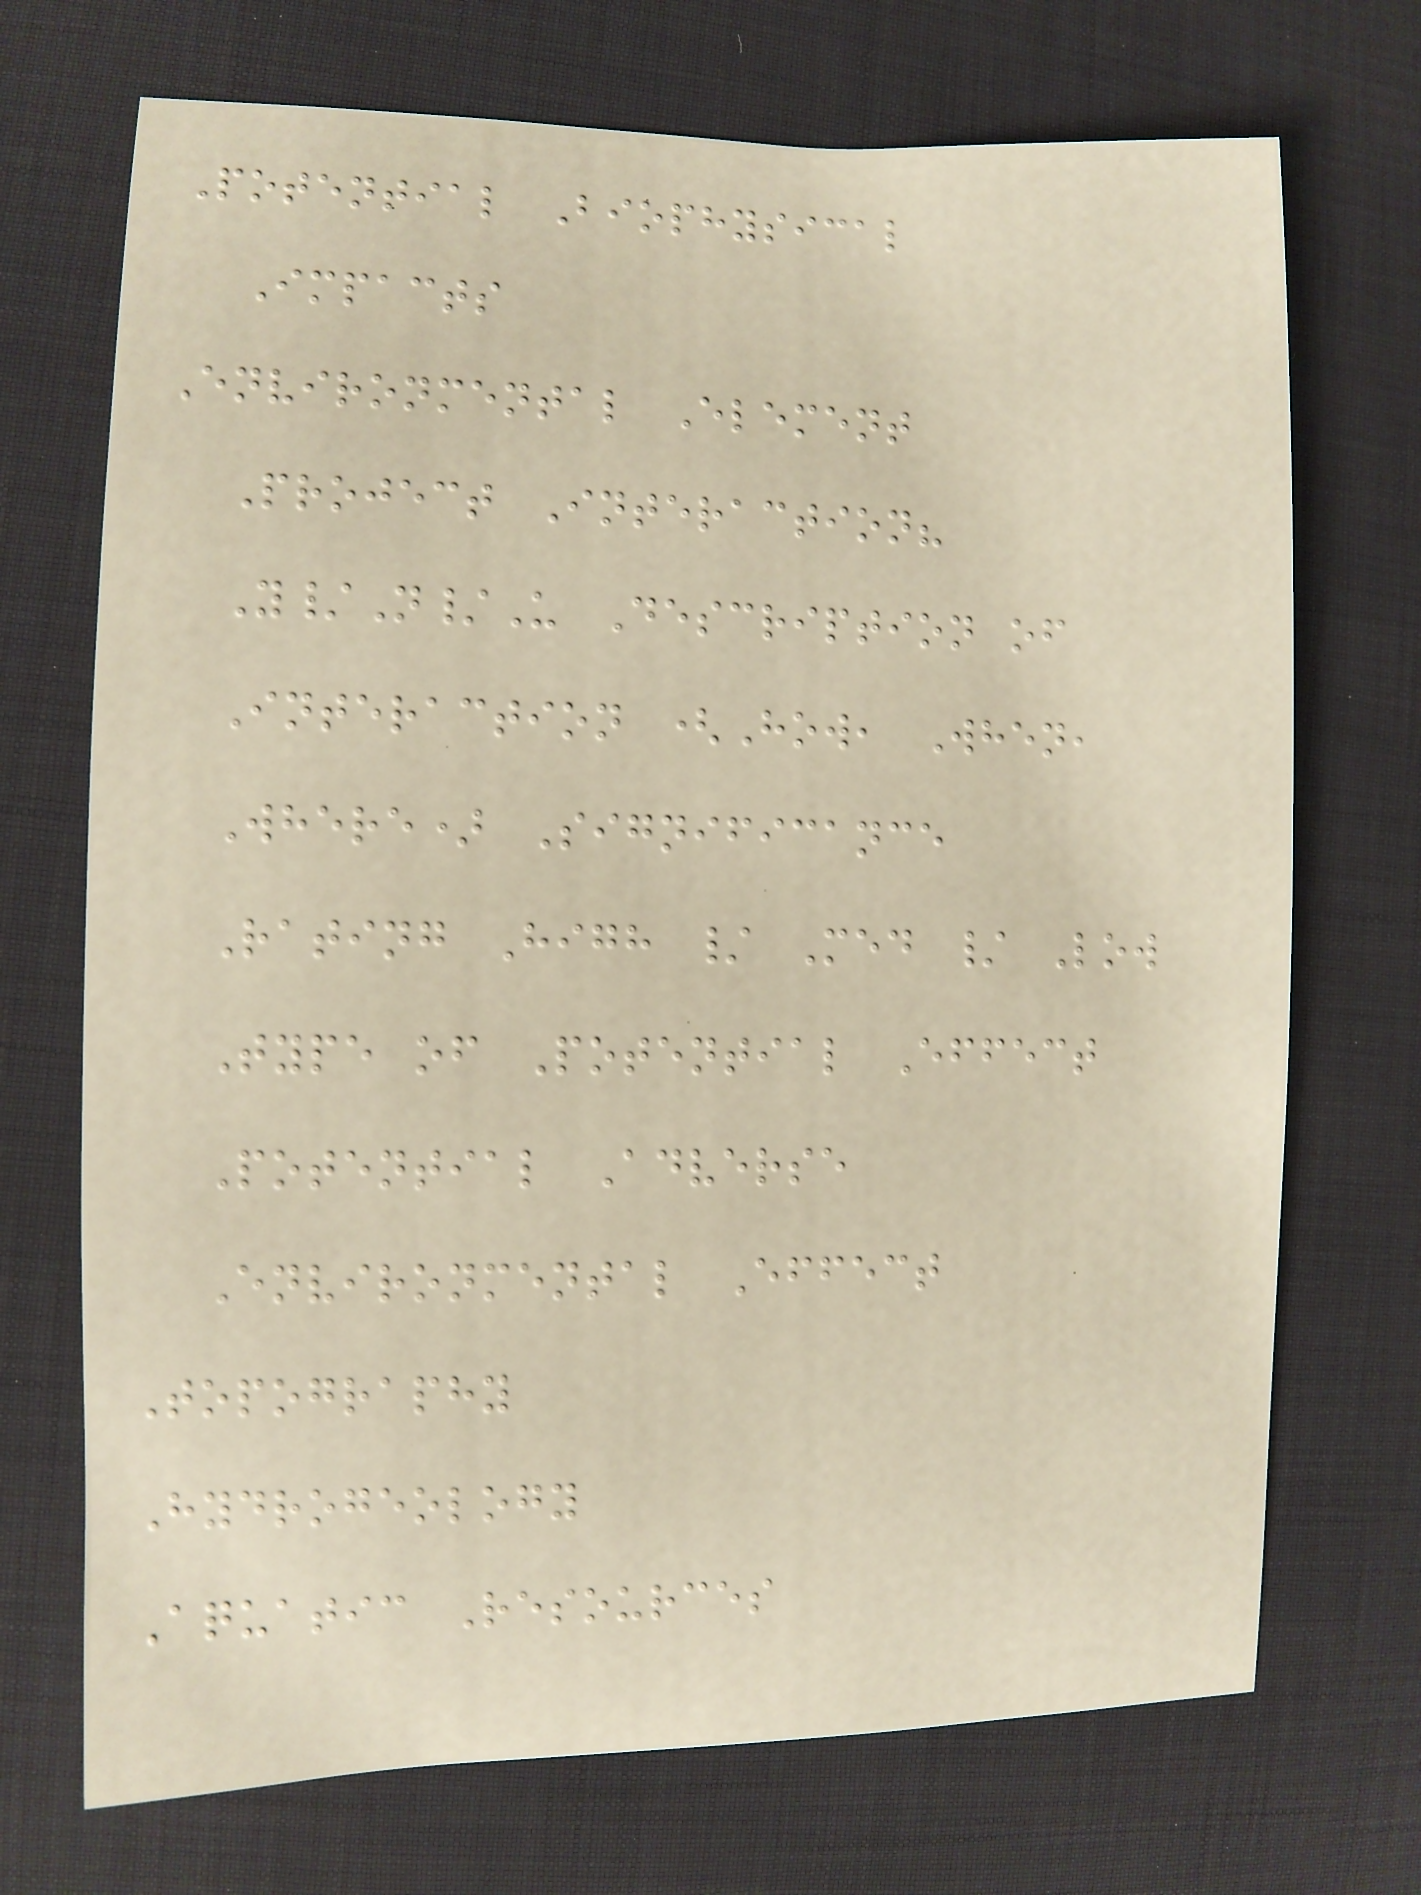Potential Biophysical
Impacts
Environmental Element
Project Interaction?
Y/N/U Description of
Interaction (How, When,
Where) Significance
Rating High / Med / Low
Type of Potential Effect
Potential Adverse
Environmental Effect
Topography
Hydrogeology
Aquatic Resources
